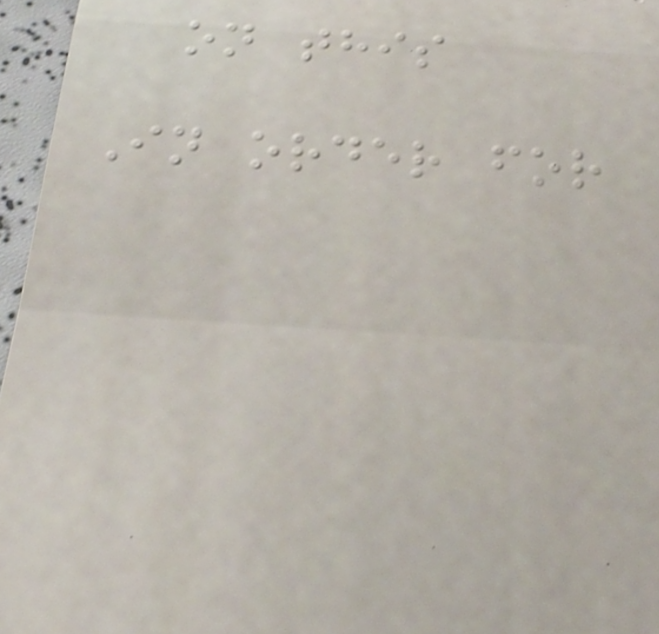on this
In order for
